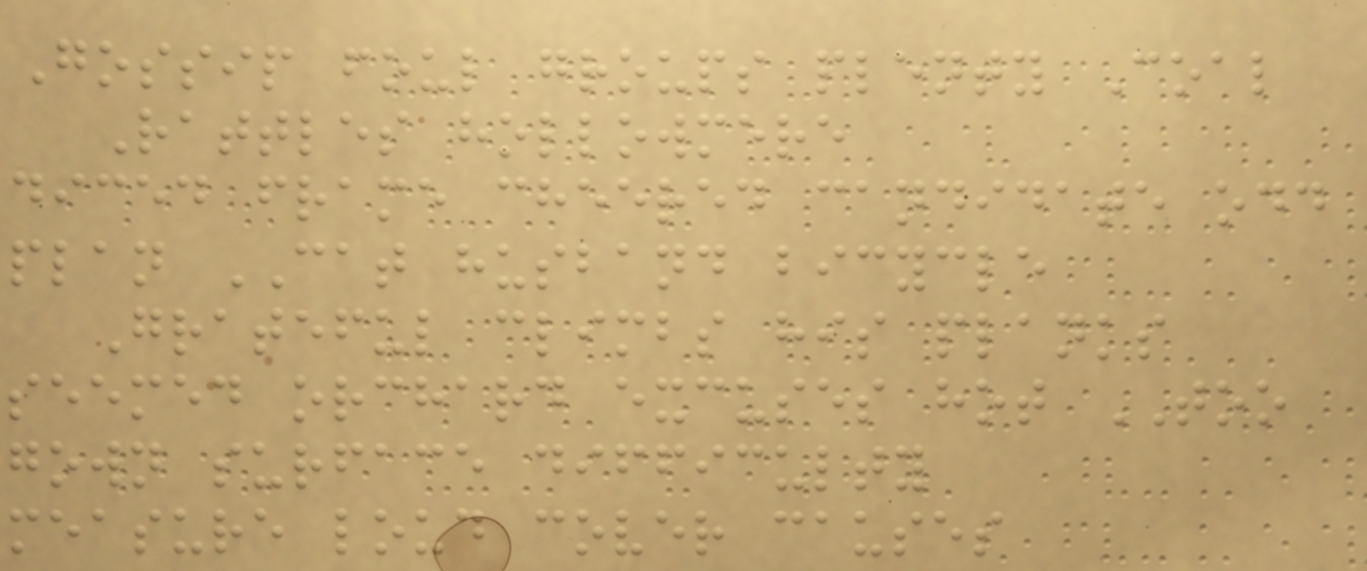Gossip foul groups plenty Coal
Rattles hollowmere
diced frame cheered candidate odd
plan CAT husband bicycle
Grateful climbs his planks
seemed orchard excuses hot TOO
gown surface difficulty
measure loud cover causes
